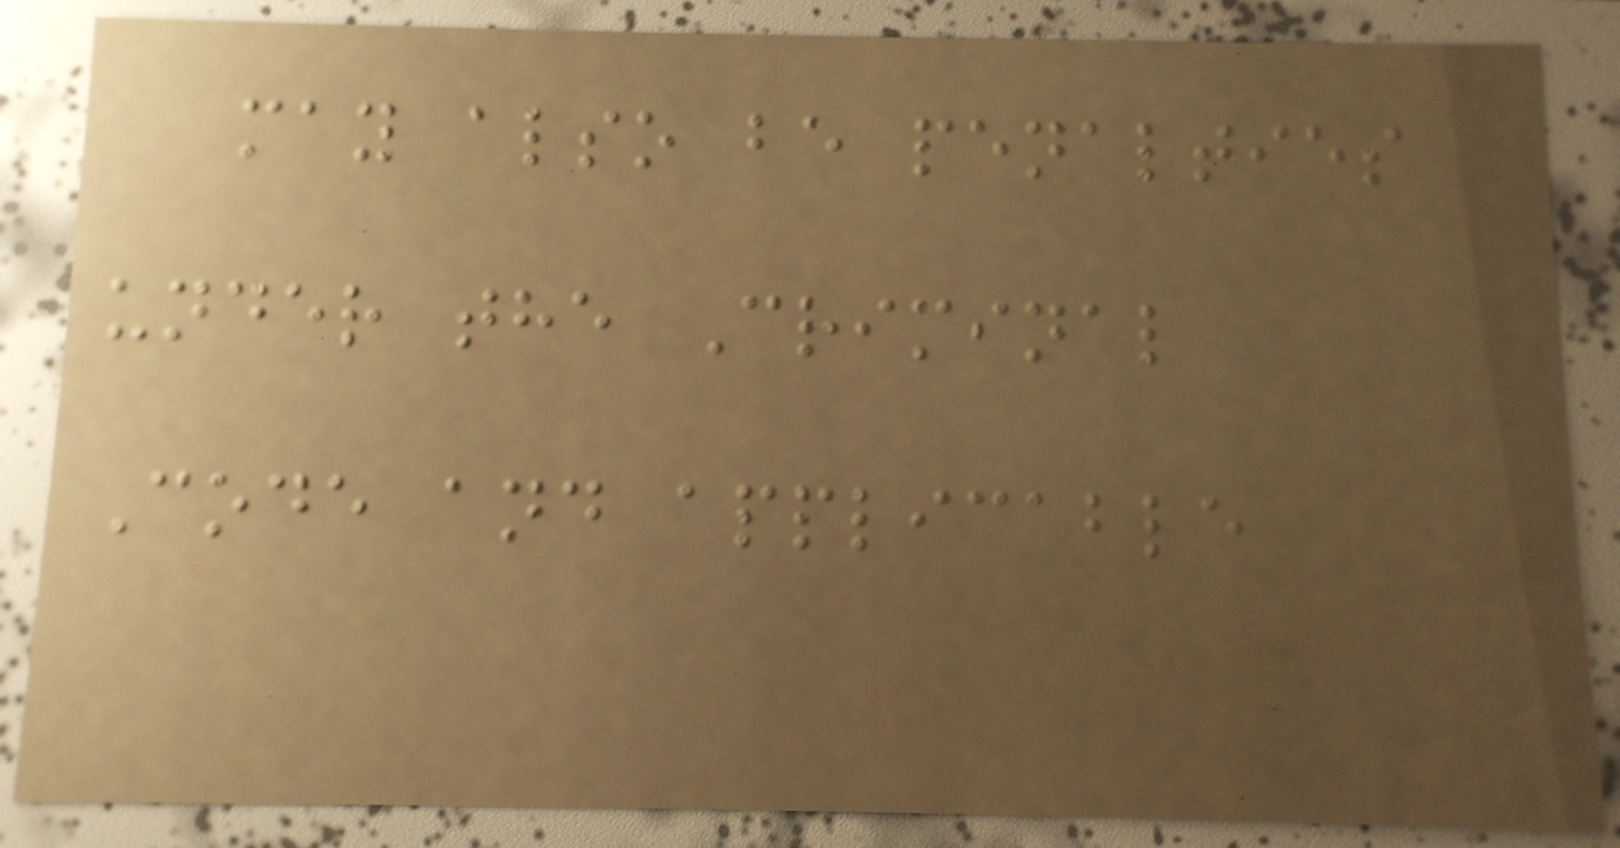may also be penalties
under the Criminal
Code and applicable
